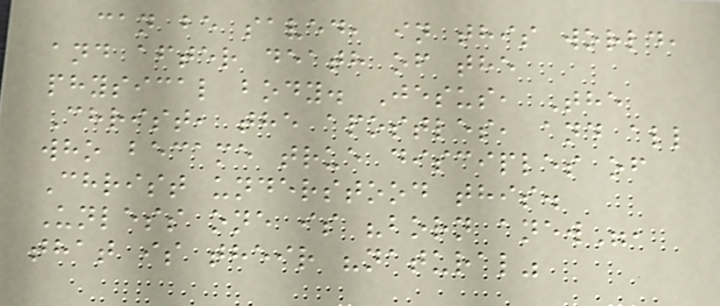can be saved, in this world,
and after death of the
physical body. Jesus, The
Christ, the apostles, and all
who became true disciples of
Christ understood this.
Unless one is "born anew",
that is their "natural"
